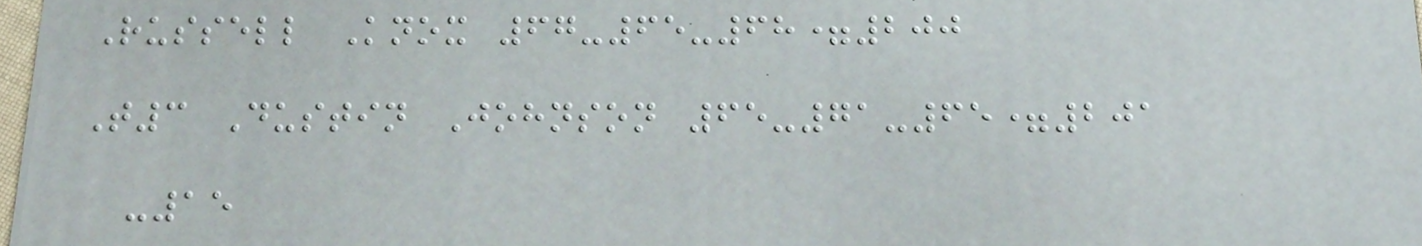Russell Knox 67-65-68=200
T3 Dustin Johnson 65-71-65=201
-15
